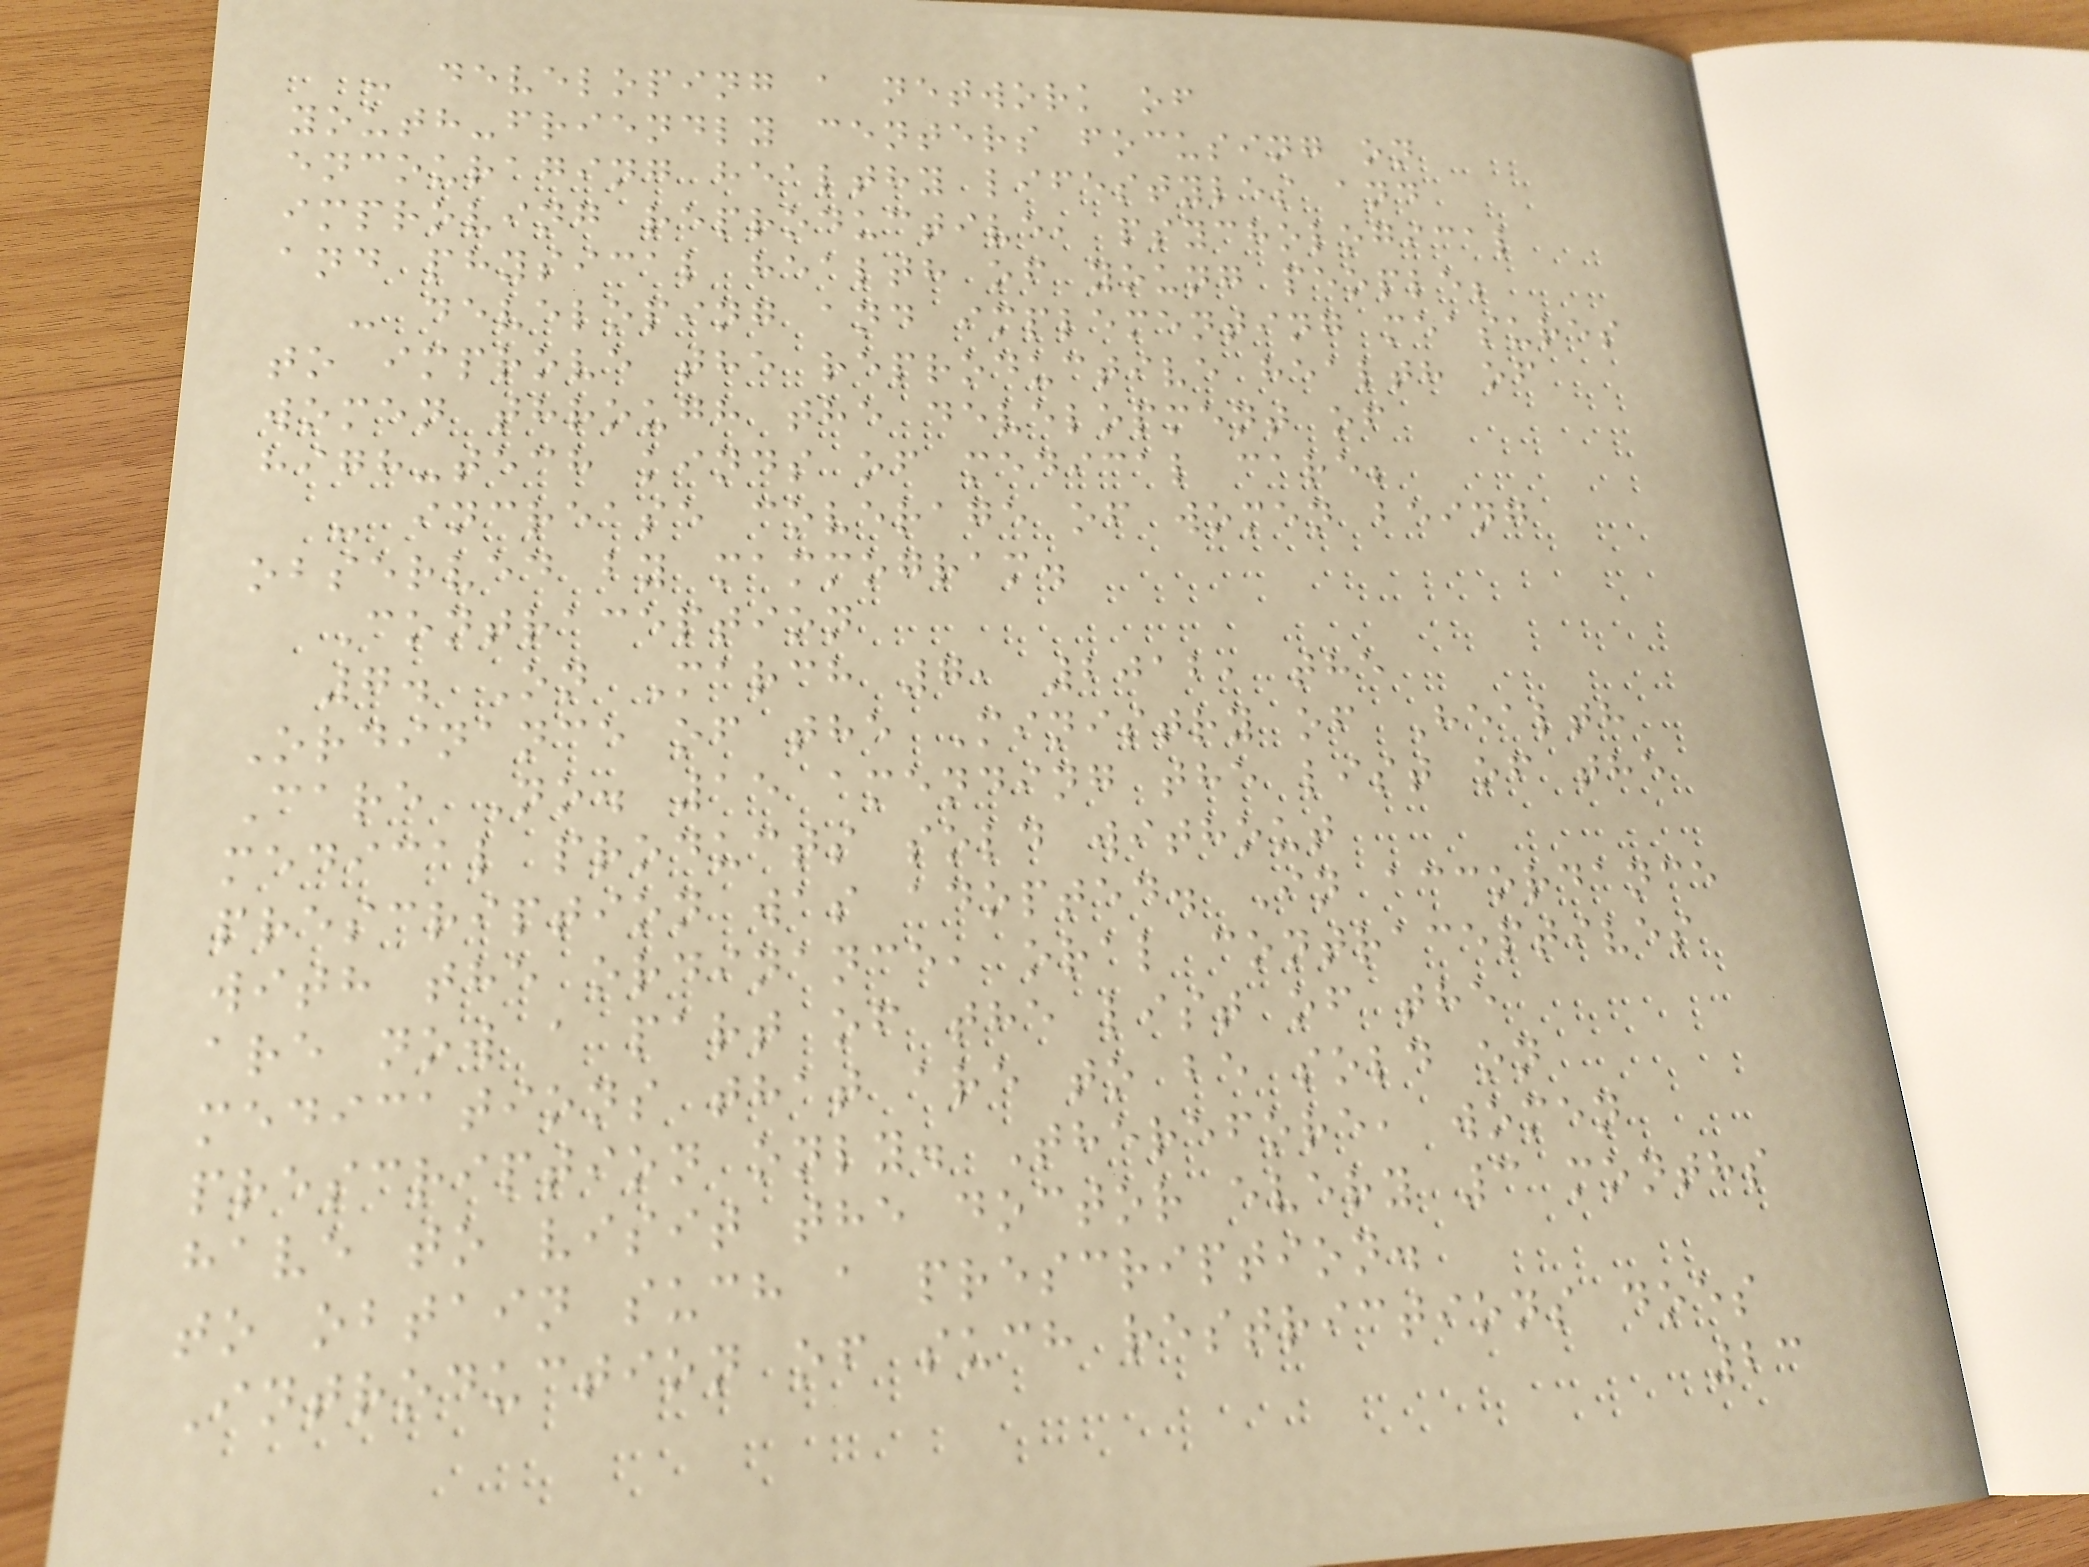- developing a network of
youth-friendly centers focusing on
encouraging healthy lifestyles and
improving reproductive, psychological
and physical health of young people;
- developing and implementing measures
to improve the reproductive health of
women through the development of
high-tech kinds of medical care;
- increase coverage of women being
observed by mammogram.
Contraception
7. On March 7, 2012, the
Ordinance of the Ministry of Health
Care No. 15 amending the list of the
medical products sold without
prescription was adopted. In accordance
with the ordinance, oral contraceptives
are now a part of the list of the
medications that are to be sold on
prescription only. Therefore, women
have to visit the doctor every 3 months
to obtain such a prescription.
Introduction of such restrictions does
23
